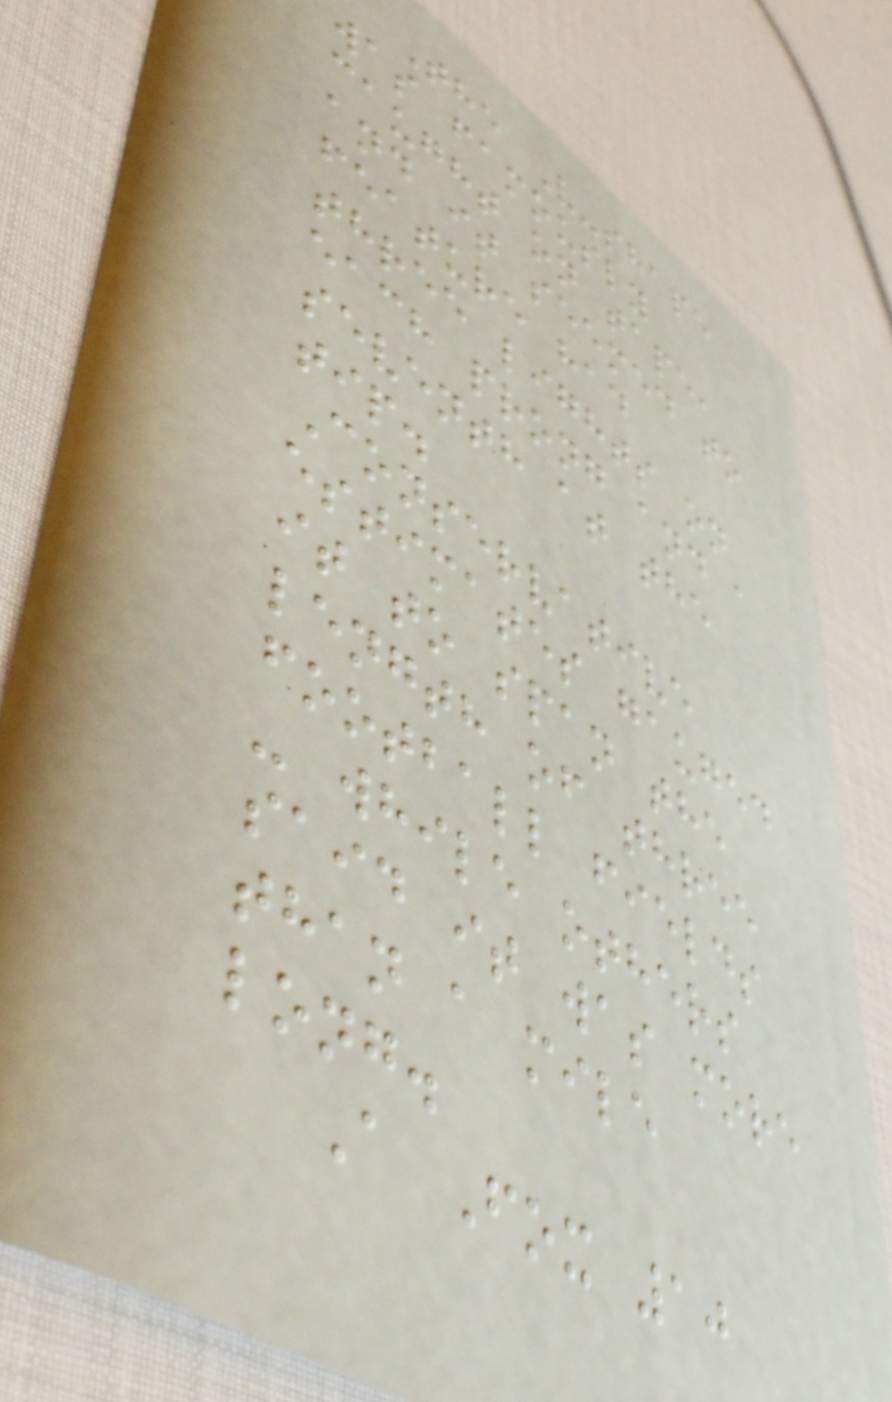The V-shape
was famously
caught on tape,
and it seemed to
feature had
three lights on
each prong and a
seventh at the
tip.
Conservative
estimates gauged
it to span the
length of three
football fields
- while others
said it was more
than a mile
long.
A Fox 10
